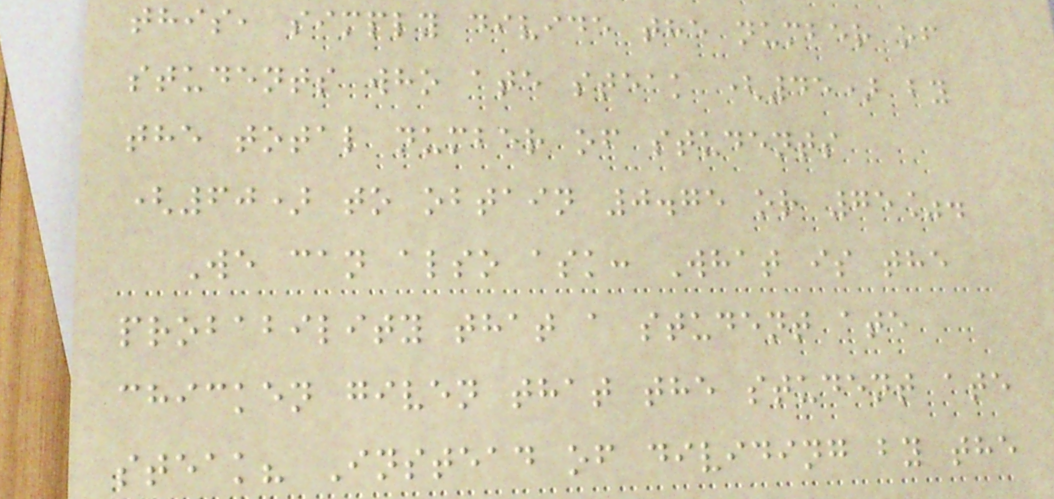this, simply divide the number of
students who ate steak (45) by
the total number of students
(60) to obtain 0.75 or 75%.
We can also ask: What is the
probability that a student ate
chicken given that the student ate
steak? Instead of dividing by the
